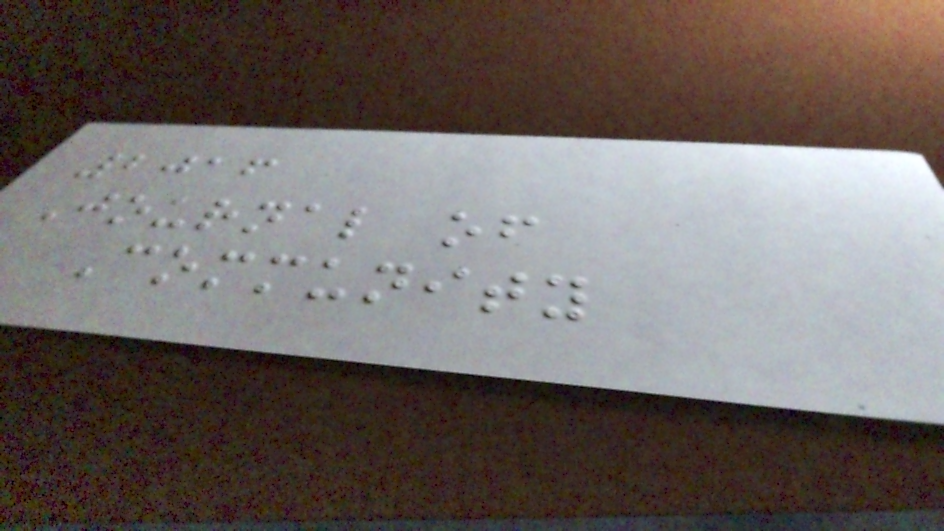2016
Journal of
Community
